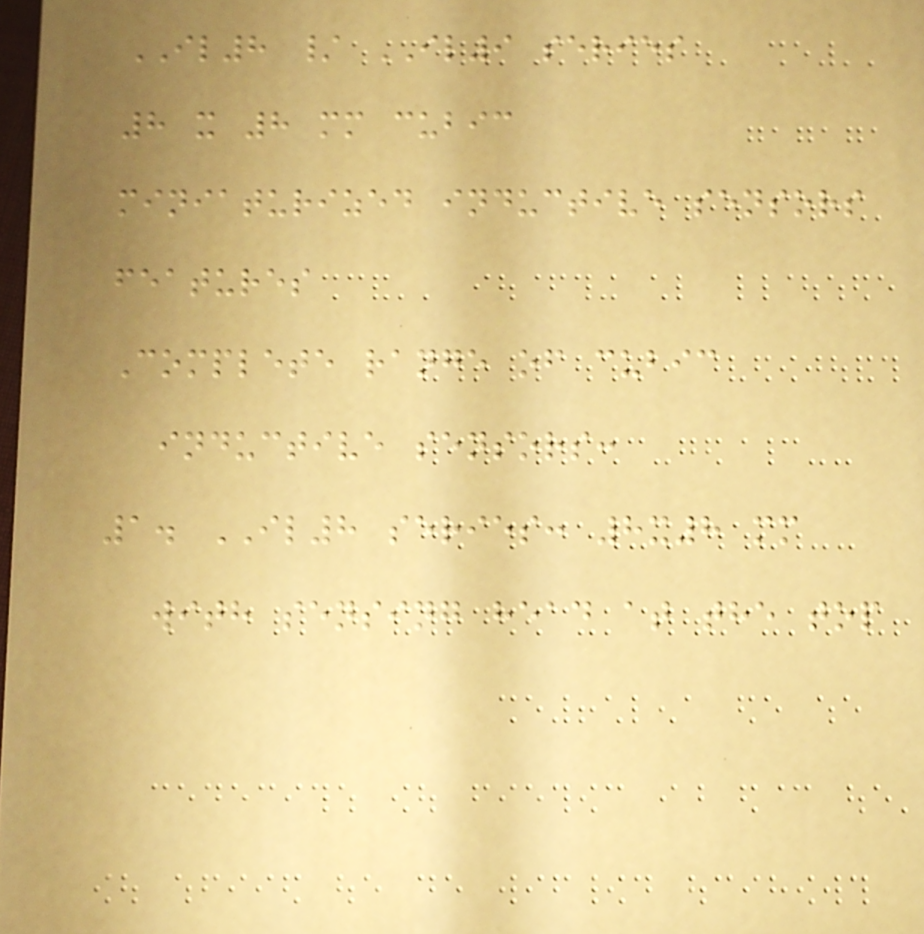IL8 / IL9 series
8 x 8 mm cubic
miniaturized inductive sensors
features
Complete range of cubic
inductive sensors:
1. IL8 series: 8x8 mm
with sensing head at the top
